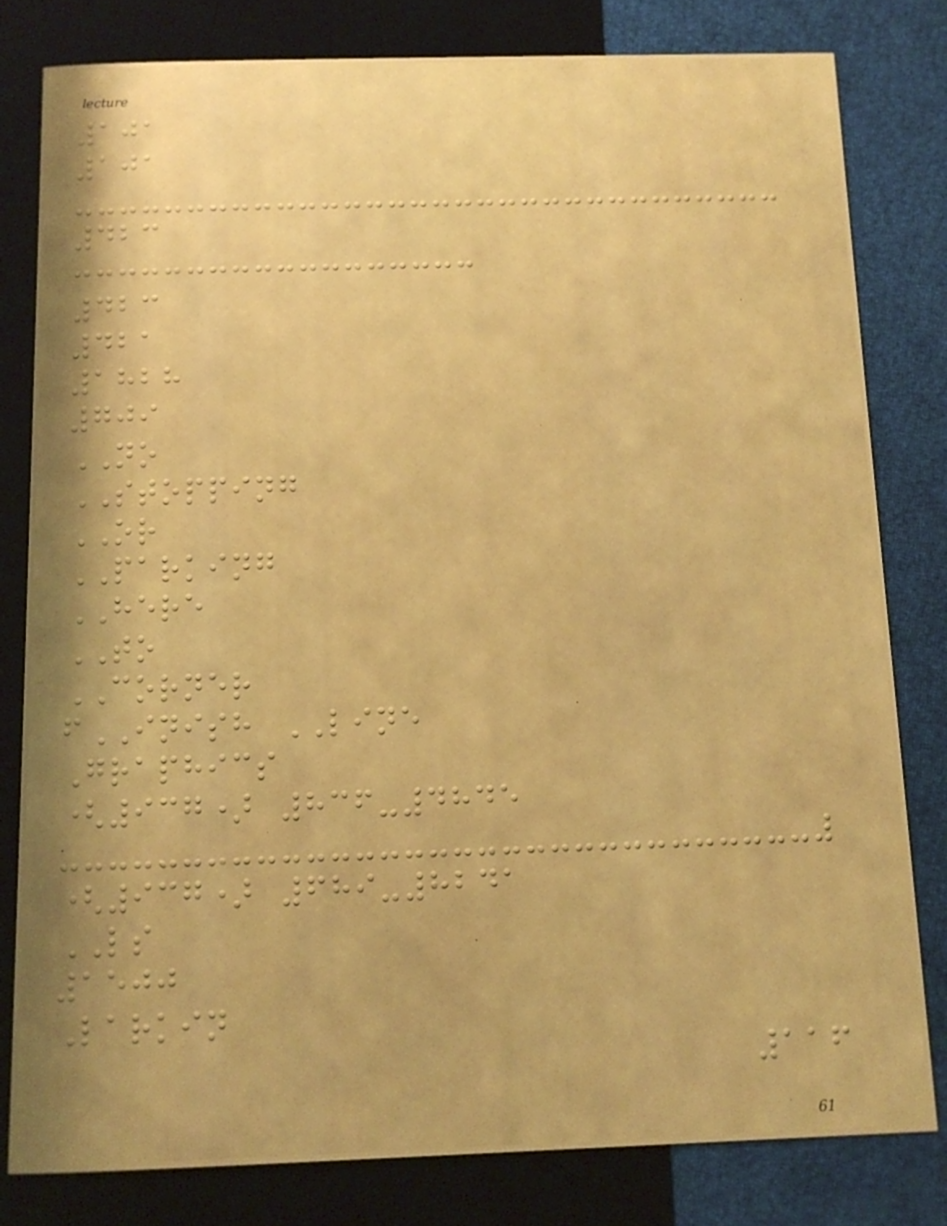101
101
423
423
421
1828
709
NO
STOPPING
OR
PARKING
HERE
TO
CORNER
fINISH LINE
Graphics
(937) 836-4845
(937) 689-8241
LS
1500
Larkin
116
